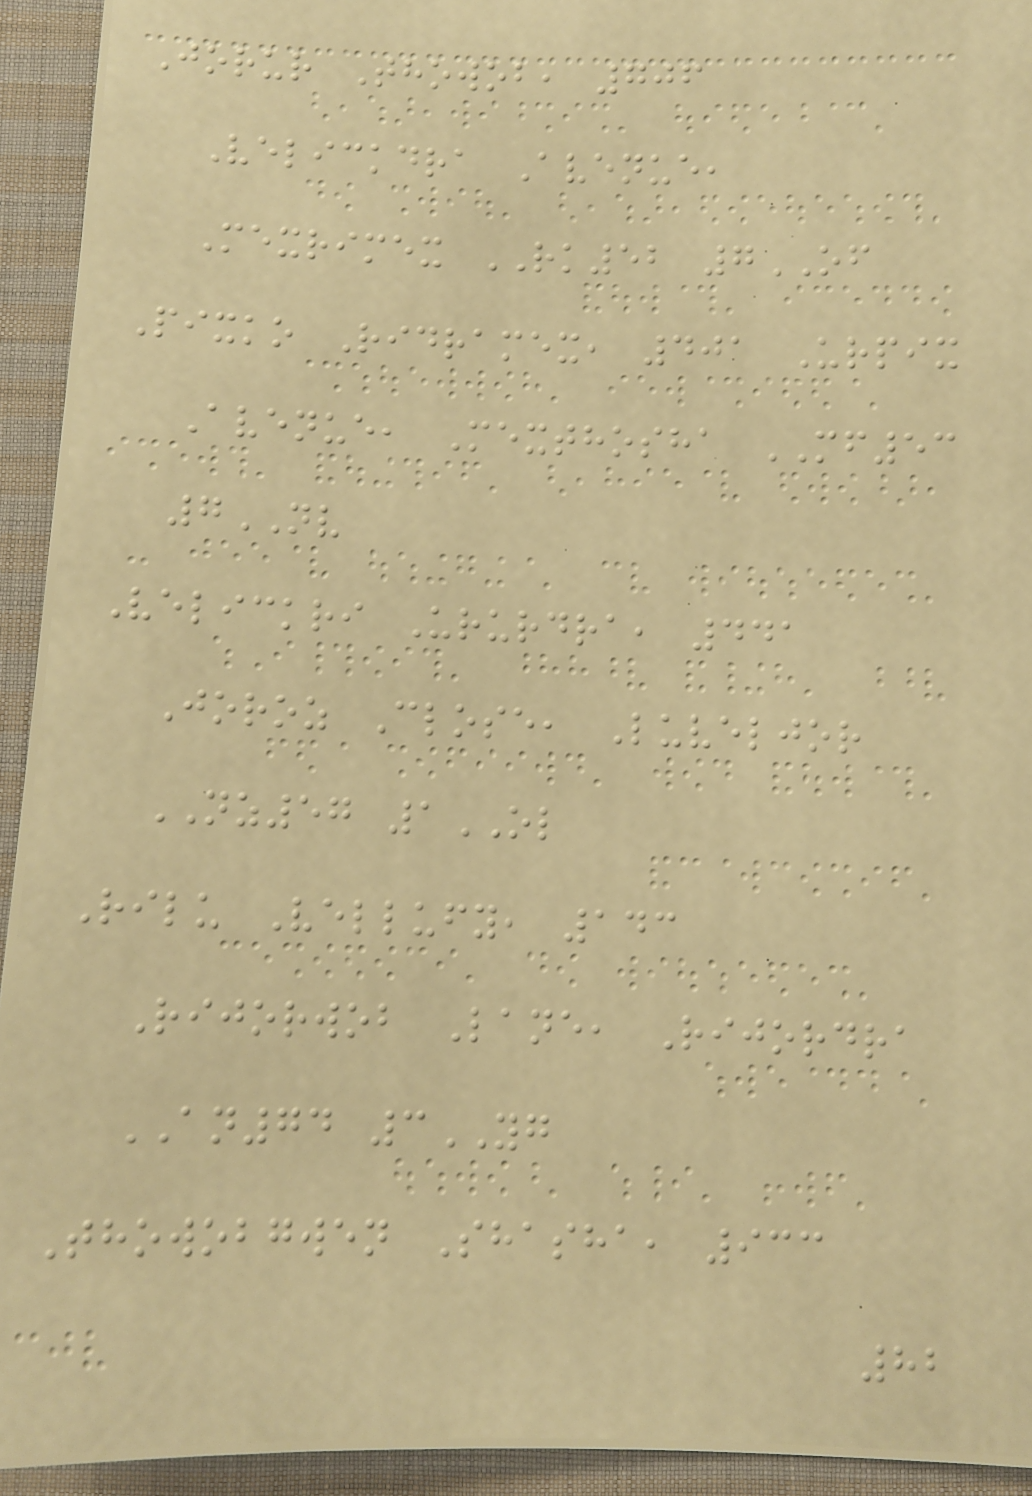Jorur Thowob, 706
Velickdra Avenue,
Mexrimex RK52 7OF
Pixko Ridramex, 401 Urpix
Avenue, Mexthosha MF53
7NV
Velickri Ururdra, 441
Joroz Close, Luveljor
NZ57 1OL
Rilu Vellufy, 143
Rijorwob Lane, Rijordra
AN74 3YG
Thowobgwen Shasha, 933
82
